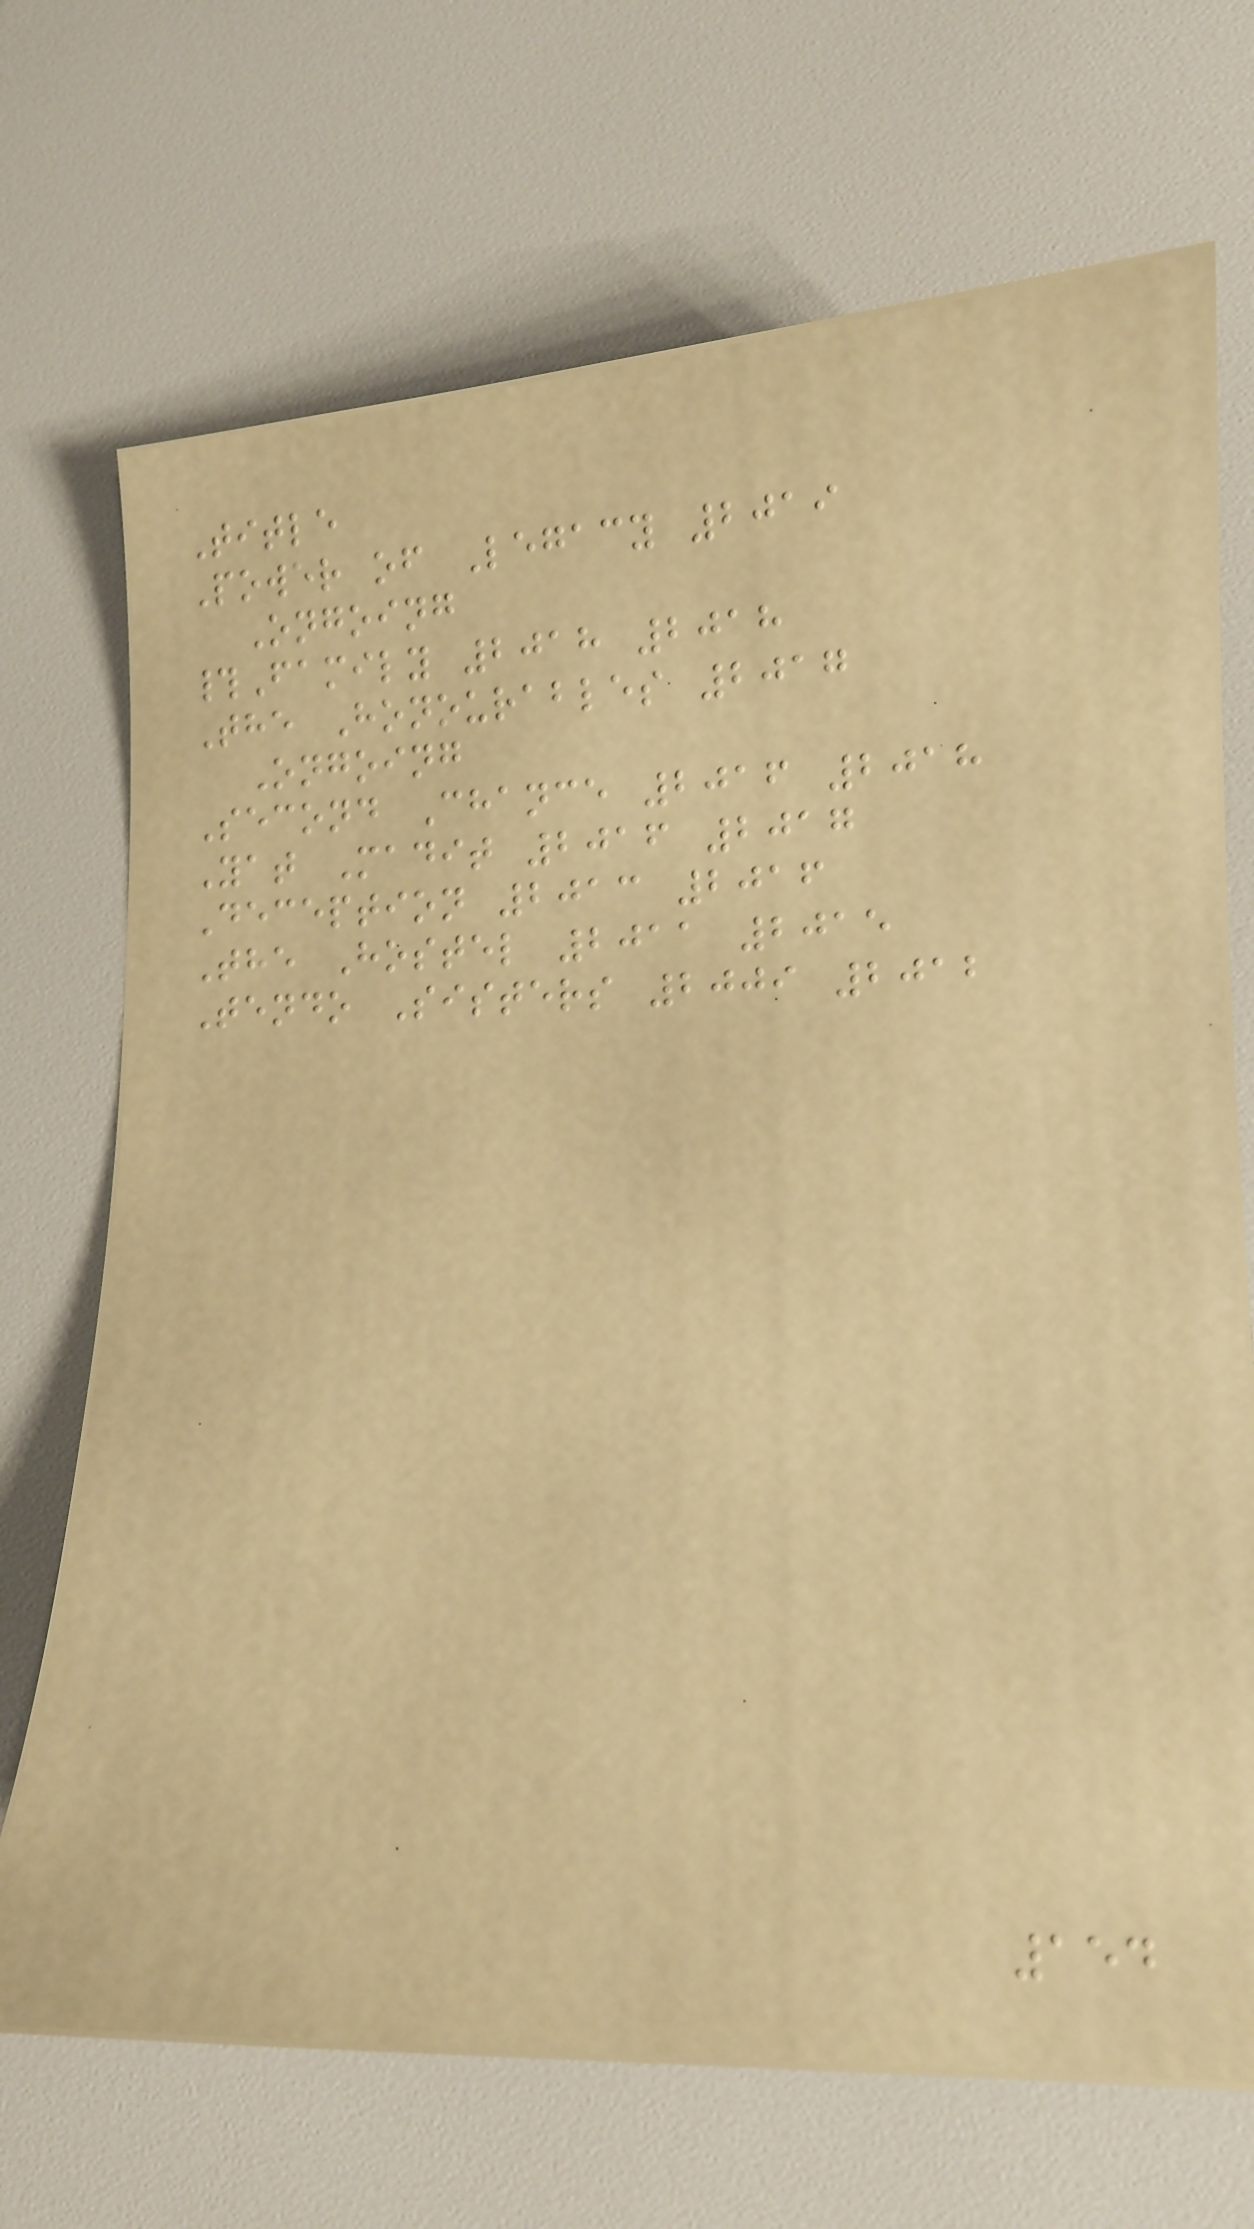Title
Power of Legacy 2019
Ongoing
#Family 2018 2018
The Honourables 2017
Ongoing
Second Chance 2016 2018
Yat Madit 2016 2017
Deception 2013 2016
The Hostel 2011 2015
Tendo Sisters 2009 2012
154
